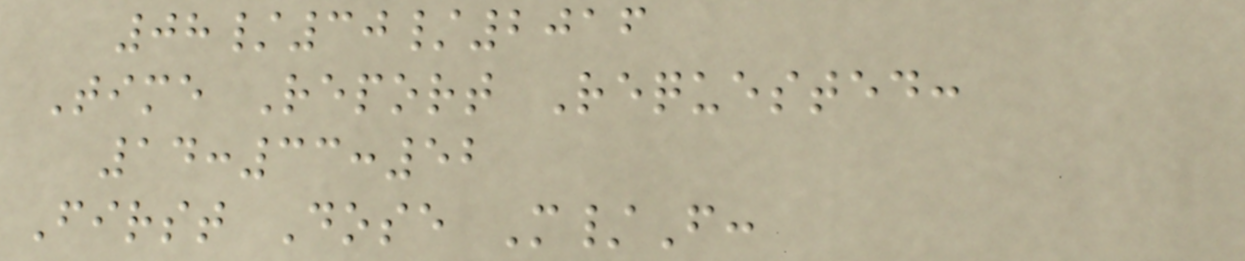08/30/2016
Time Report Requested:
14:33:52
First Dose M/F:
